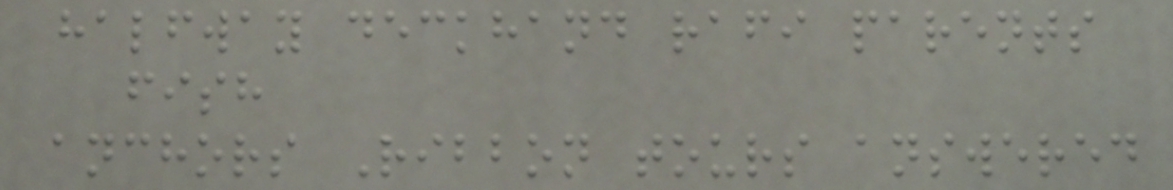halfway deckhand rafi parents
fish
anchors Ribbon tours answered
